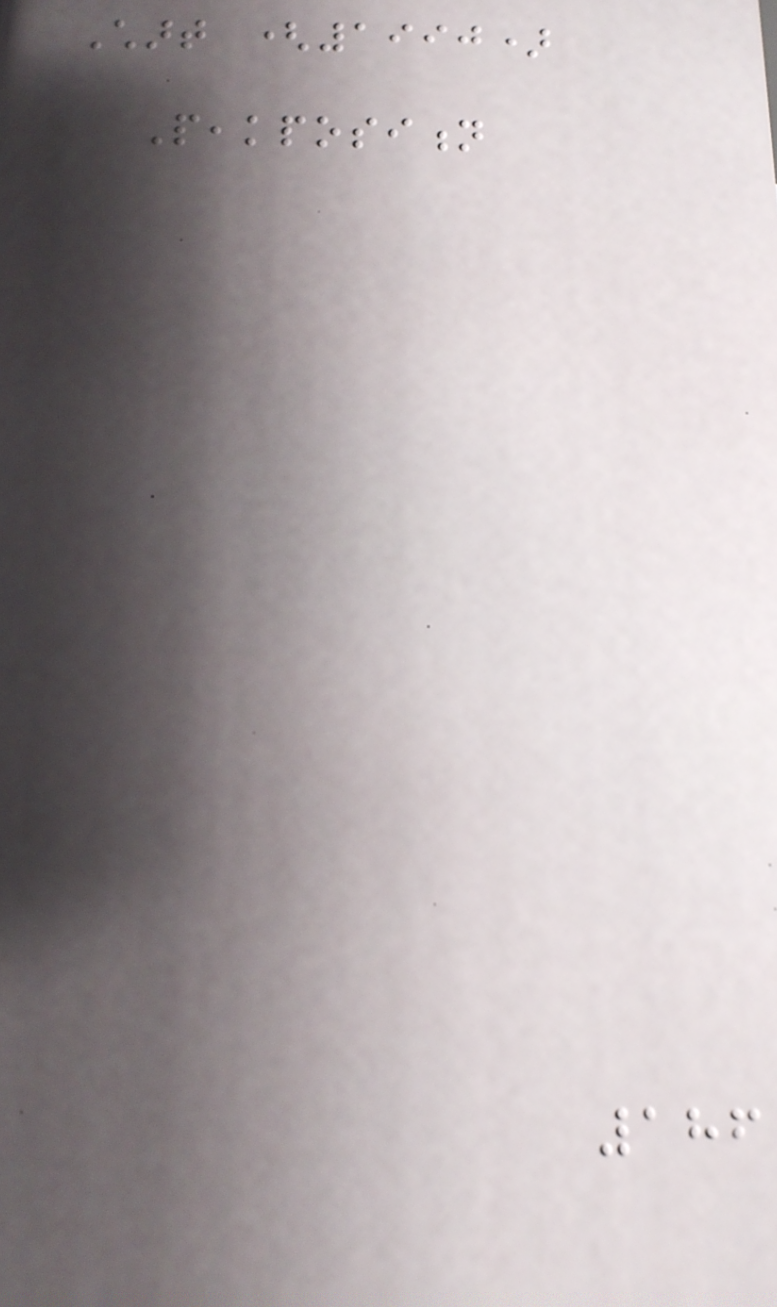Chart (1990)
Peakposition
186
